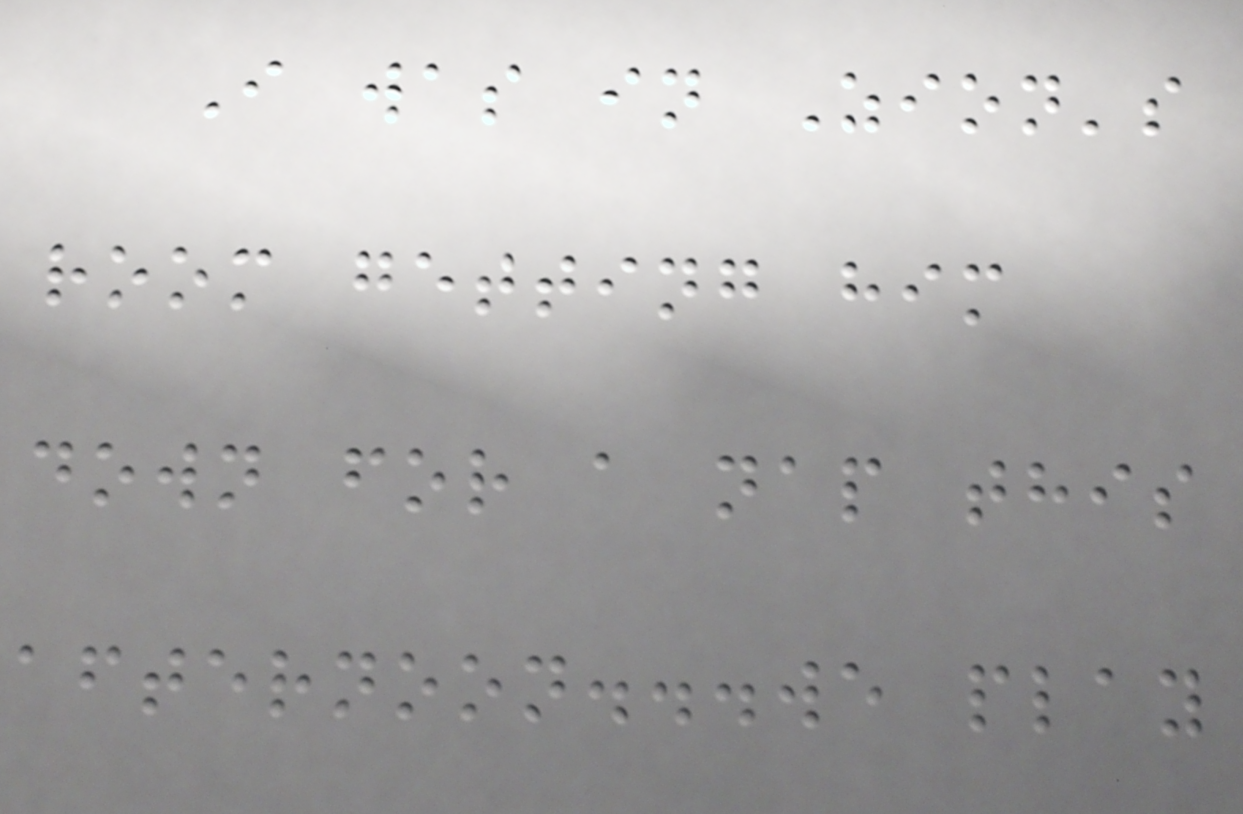I was in Zion's
room getting him
down for a nap this
afternoon...we play
